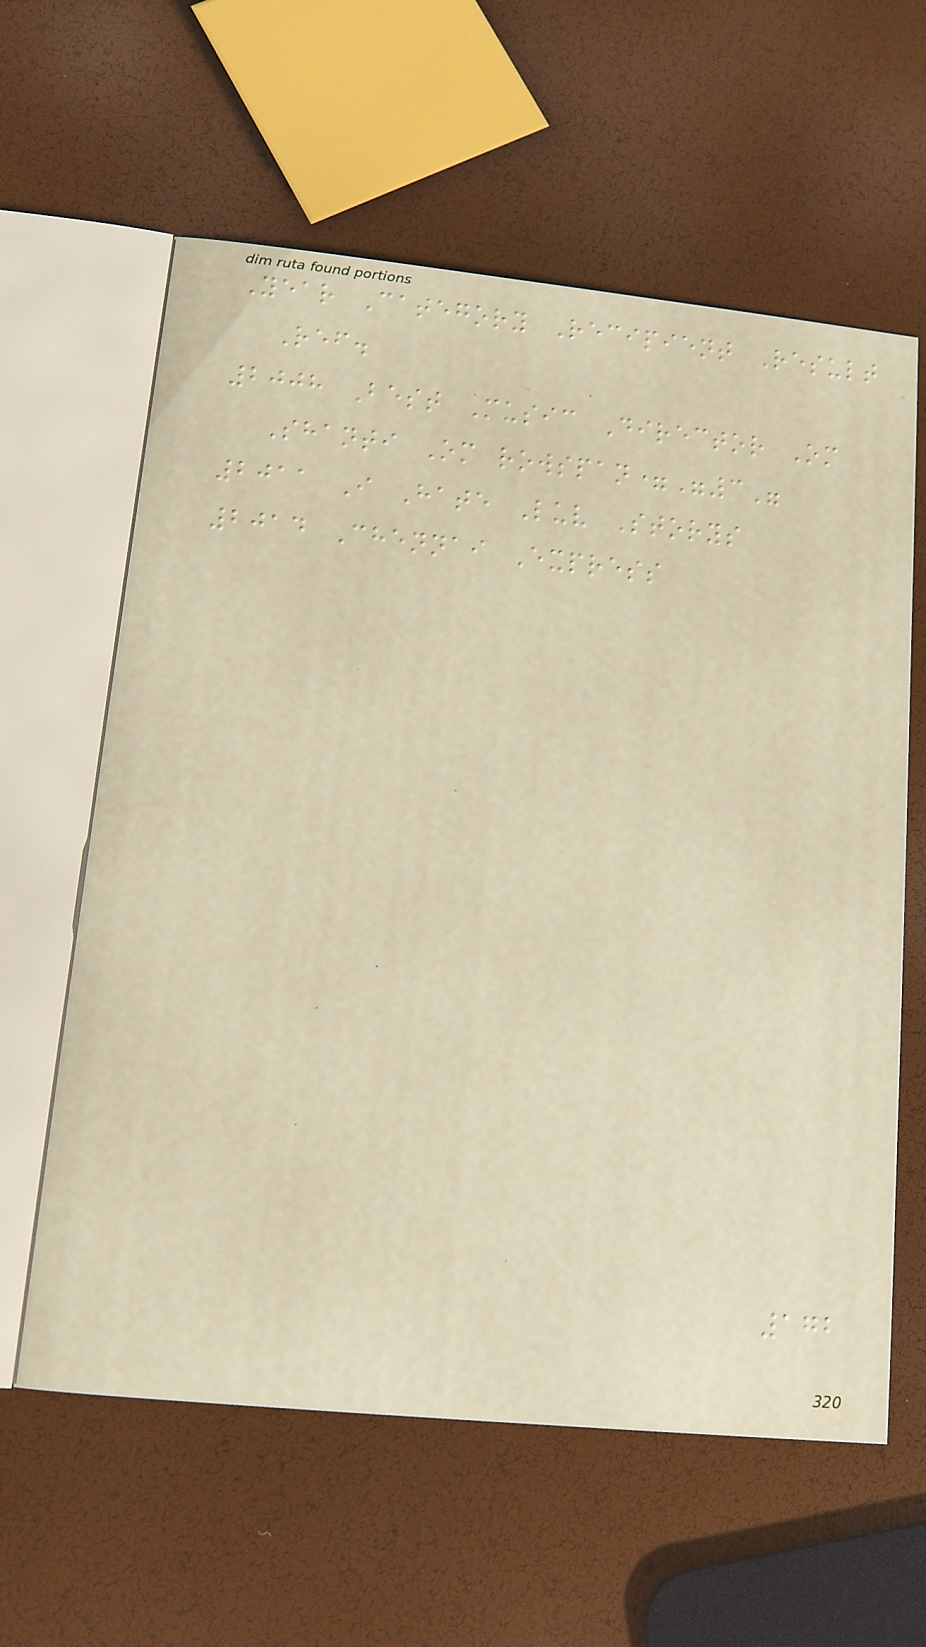Year Category Recipient Result
Ref.
2008 Best Music Director Om
Shanti Om rowspan="3"
2011 I Hate Luv Storys
2014 Chennai Express
172
